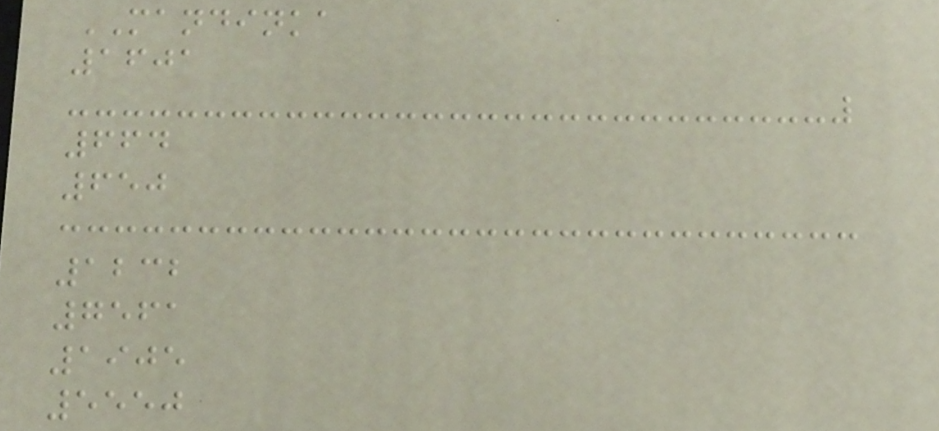MANDINKA
1601
664
650
1232
7561
1905
5550
